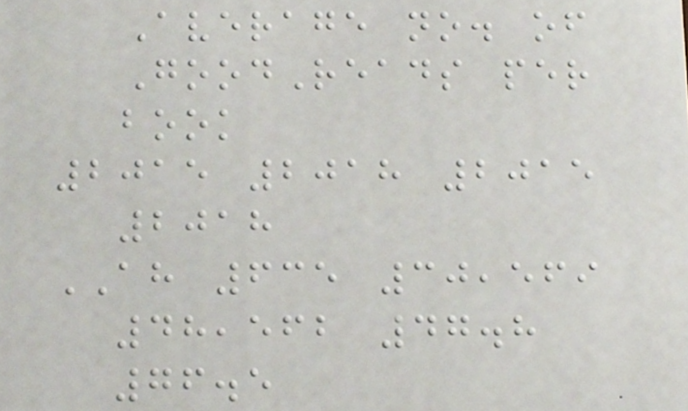Average no. of
GoodReads per
book
2015 2018 2015
2018
AH 635 30,569
48,562 47.8
76.5
